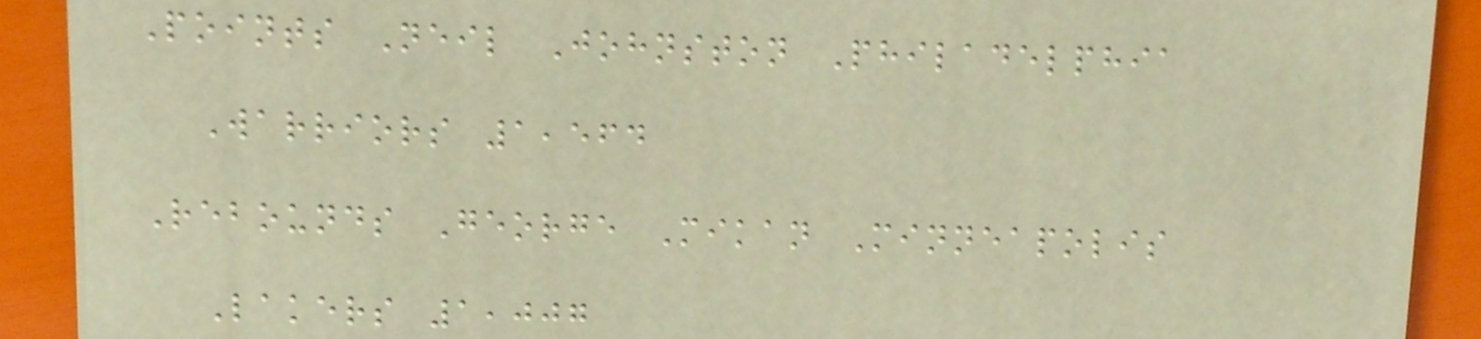Points Neil Johnston Philadelphia
Warriors 1,564
Rebounds George Mikan Minneapolis
Lakers 1,007
